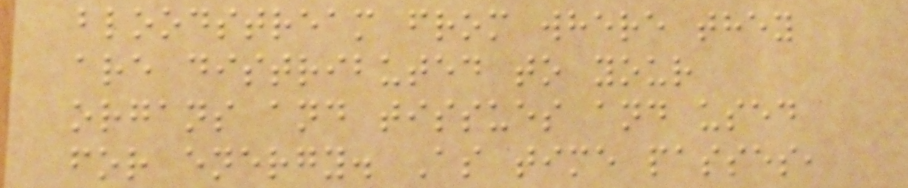bloodstream from where they
are distributed to your
organs and tissues and used
for energy. As time passes,
